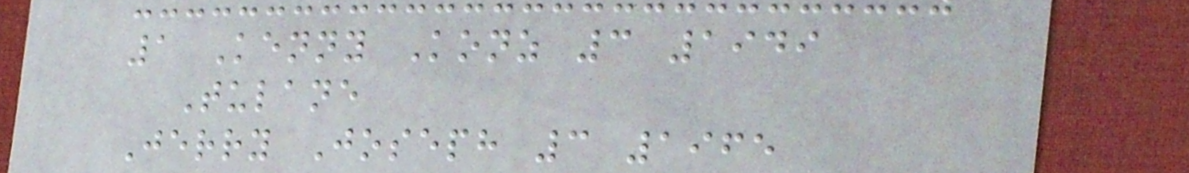1 Kenny Konz 3 1949
Tulane
Jerry Joseph 3 1965
